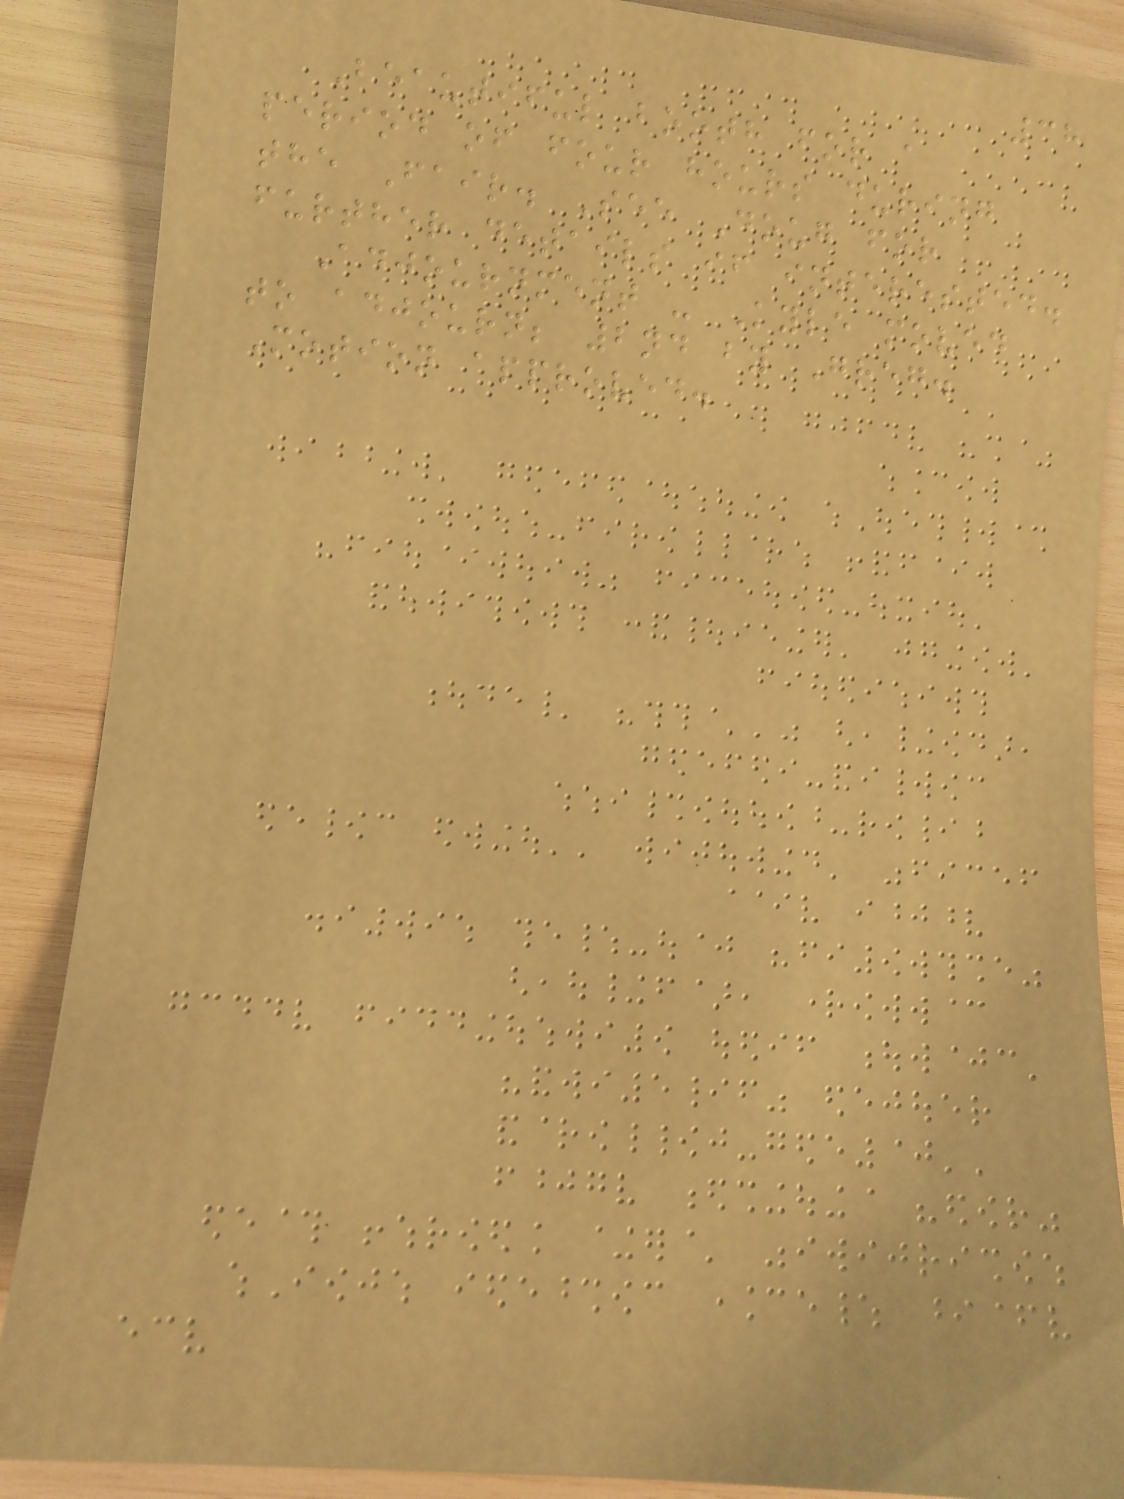38
Beautiful booth for a
period of four hours during
the Fair. See Doug for
further details if interested.
Adjournment - Kyle moved
to adjourn; 2nd by Greg.
Motion approved.
